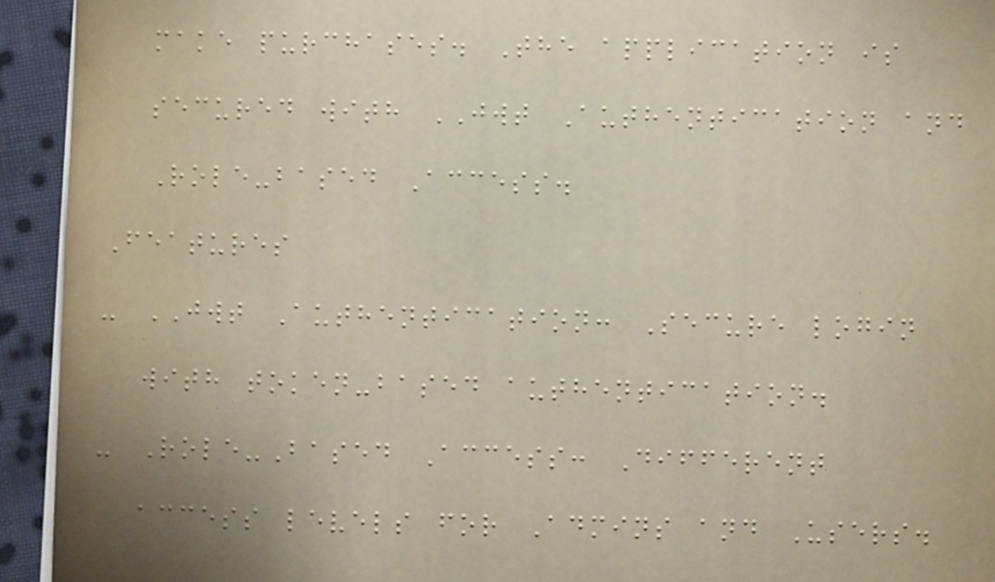make purchases. The application is
secured with JWT Authentication and
Role-based Access.
Features
- JWT Authentication: Secure login
with token-based authentication.
- Role-Based Access: Different
access levels for Admins and Users.
